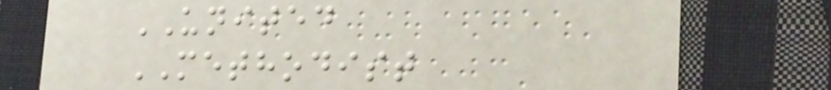UNITED
METHODIST
